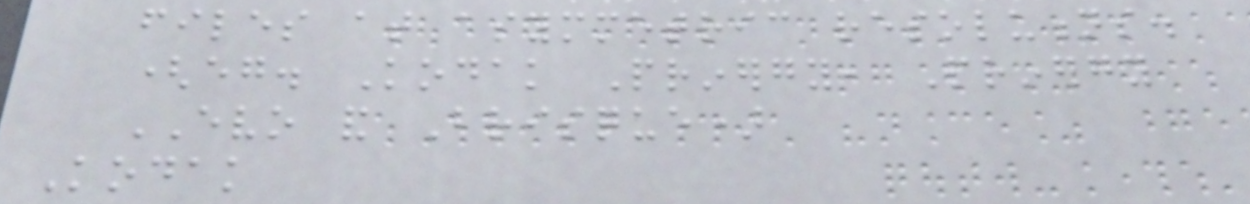files at asymmetric resolutions.
(eg. Kodak Prinergy, Prinergy
EVO and Brisque)
Kodak
